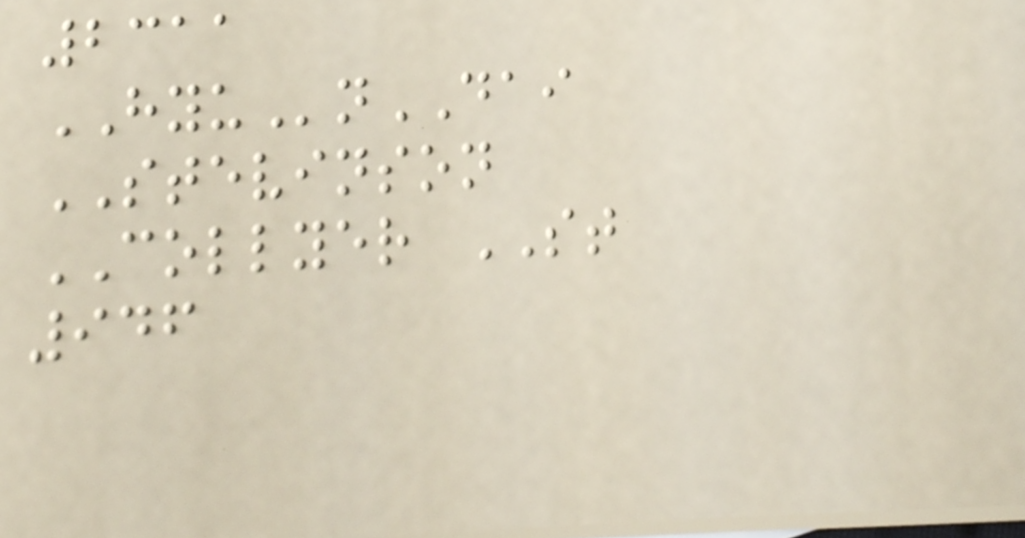2311
HYUnDAI
STEVINSON
COLLYER ST
946
